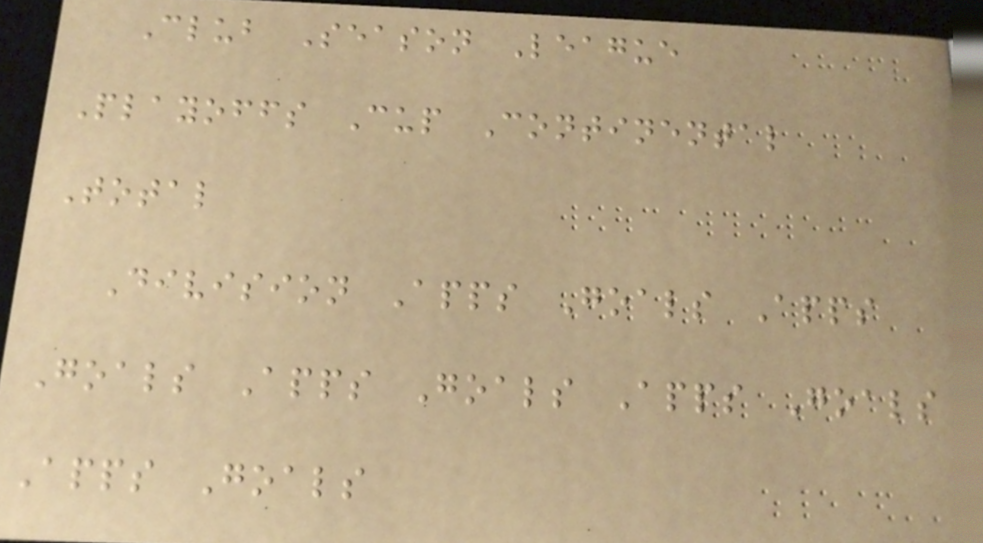Club Season League
Playoffs Cup Continental
Total
Division Apps Goals Apps
Goals Apps Goals Apps Goals
Apps Goals
